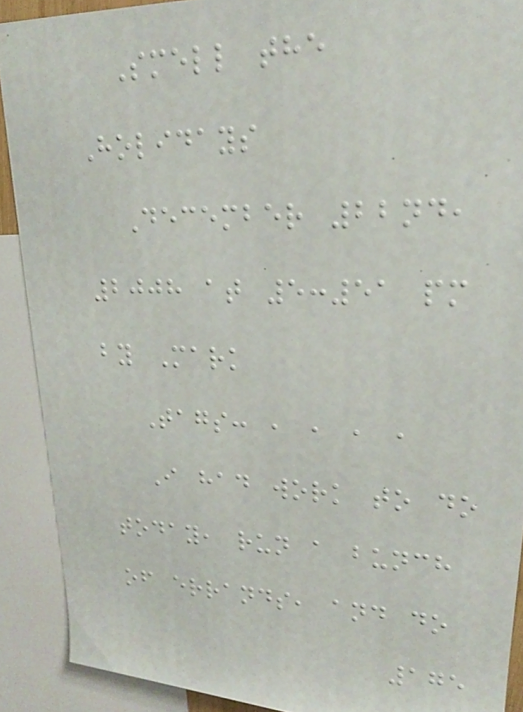Smell the
Holidays
December 22nd,
2008 at 5:51 pm
by Mark
Tags: , , , ,
I had work to do
today, run a bunch
of errands, and do
175
